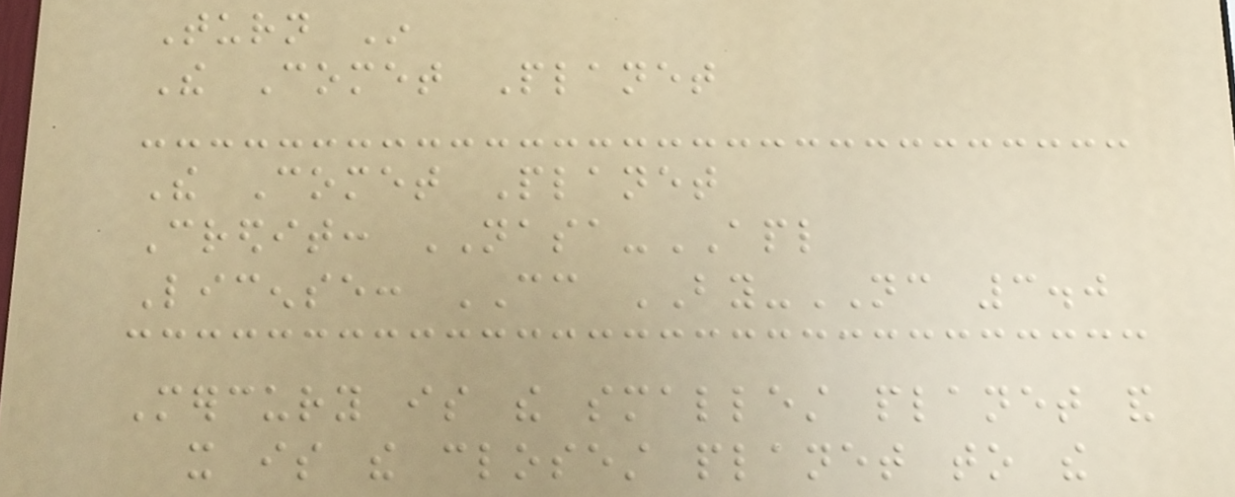Turn In
The Comet Planet
The Comet Planet
Credit: NASA-APL
License: CC BY-NC 3.0
Mercury is the smallest planet and
it is the closest planet to the
